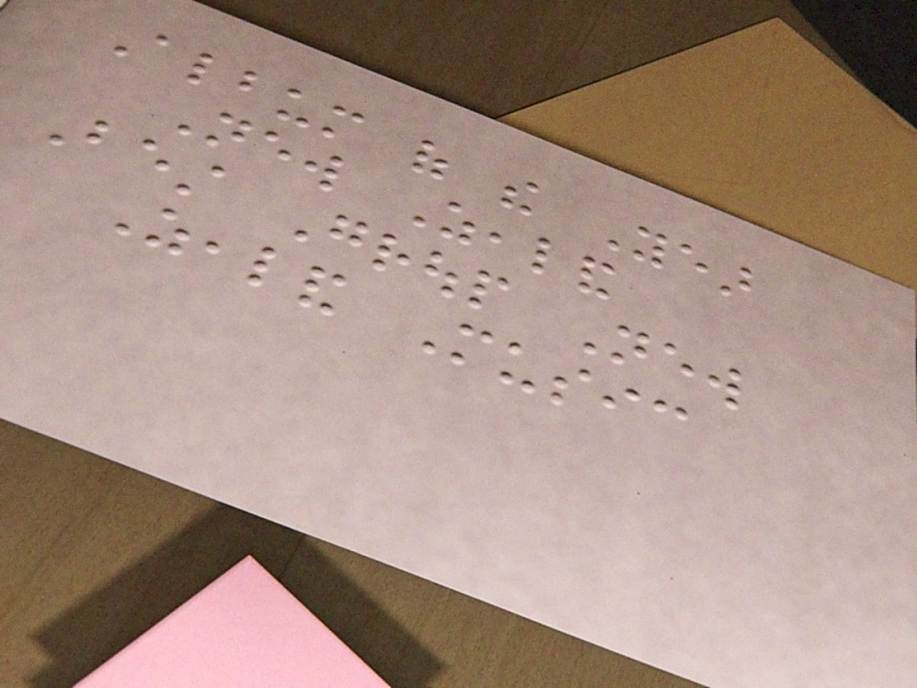Album of the Year
New Zealand
Best Group New
Zealand Music
